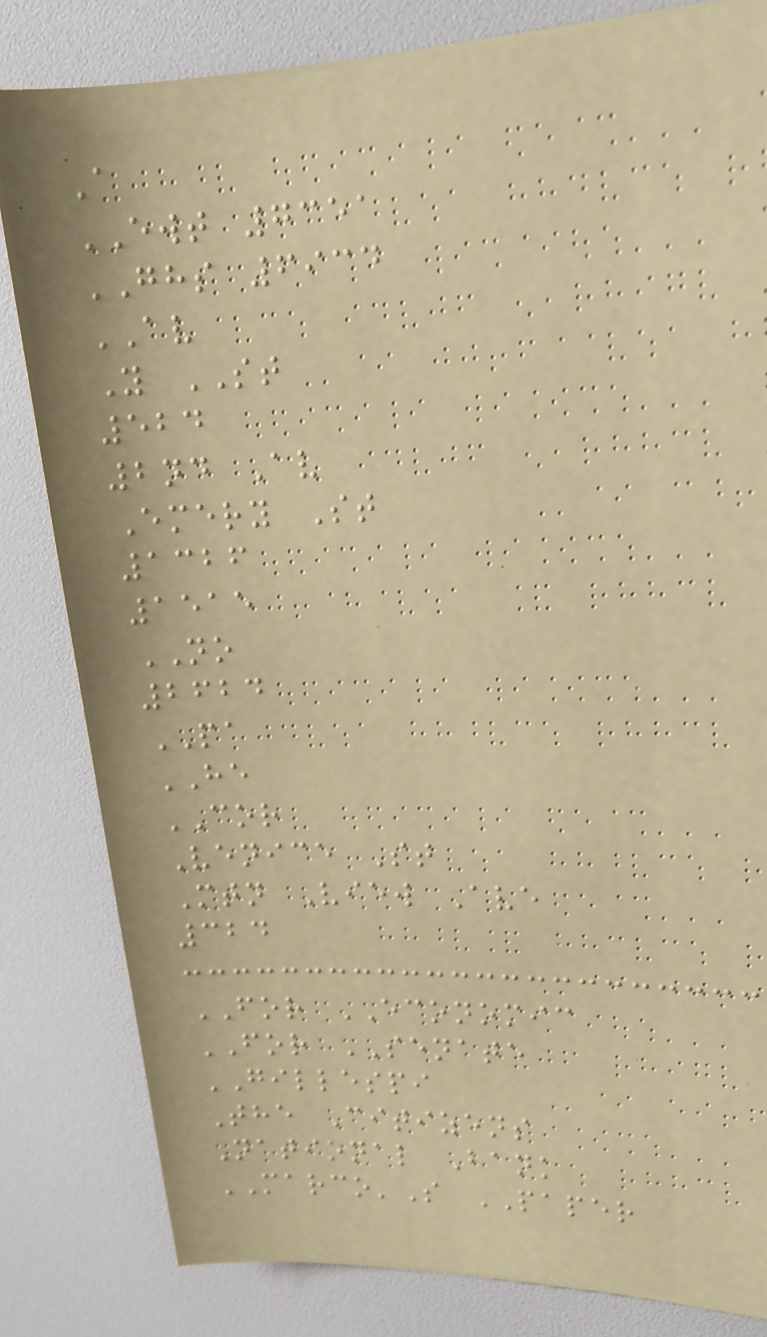A
EWT 7351
GHS 6934
AV
Y ST
524
2nd Av
Emery St
1326
1515
NO
2624
PA
HE
COR
Venice St
Mtn View Ave
324
FOR ECONOMIC
FOR SENATE
GILLESPI
The Citizens
National Bank
MARCO'S PAPER
